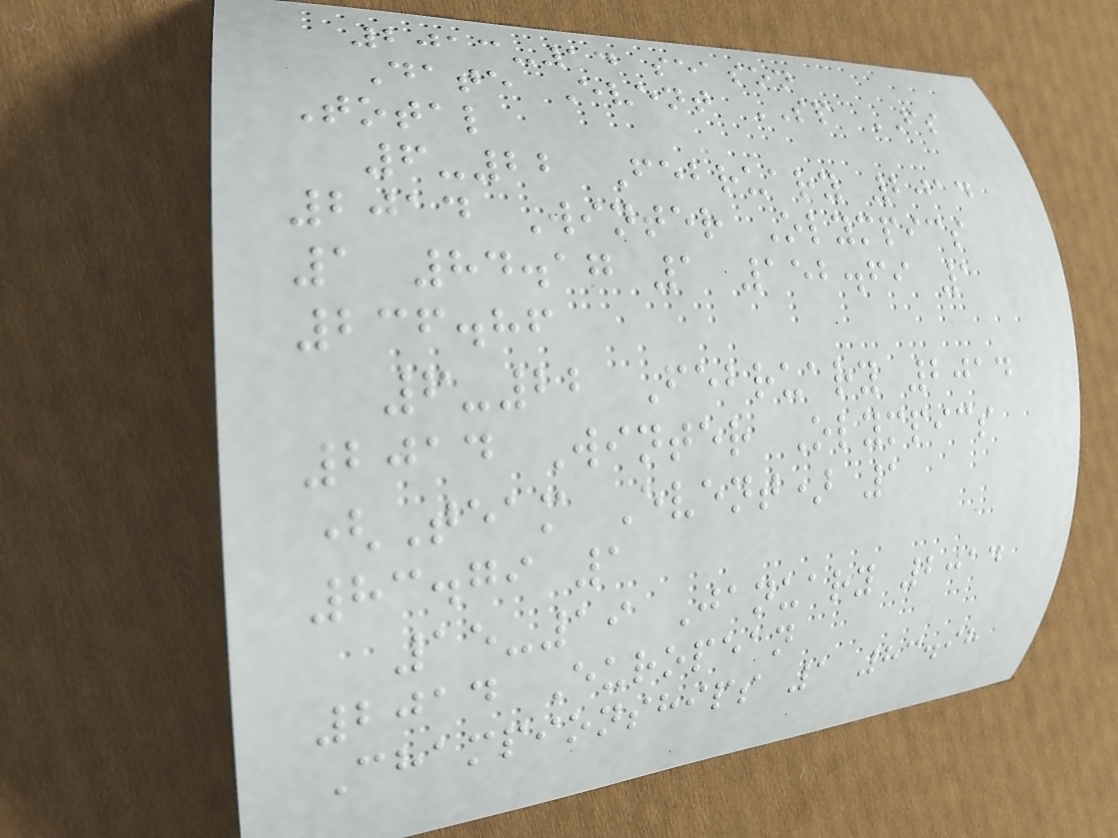2013-14 season
Date Event SP FS
Total
6-22 February 2014
2014 Winter Olympics
1 84.17 1 152.69 1
236.86
6-22 February 2014
2014 Winter Olympics
(Team Event) 1
83.79 1
15-19 January 2014
2014 European
Championships 1 83.98
